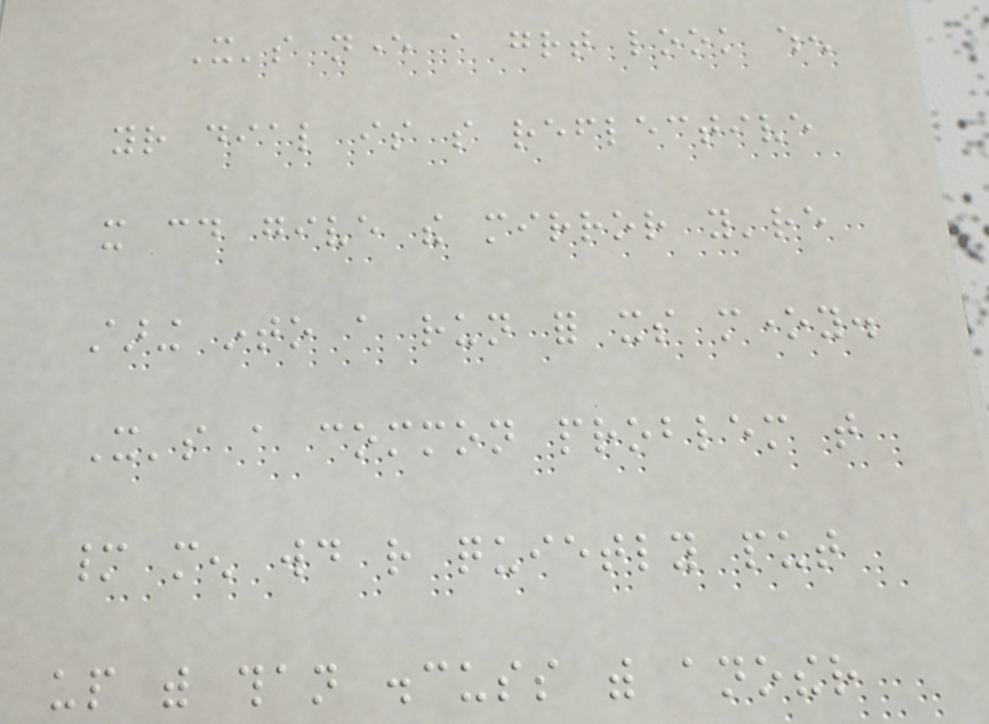It's never a great look when
your dial is so reflective
it could give the mirror you're
staring into a run for its money.
It's a common problem that
many men would rather quietly put
up with than discuss with another
